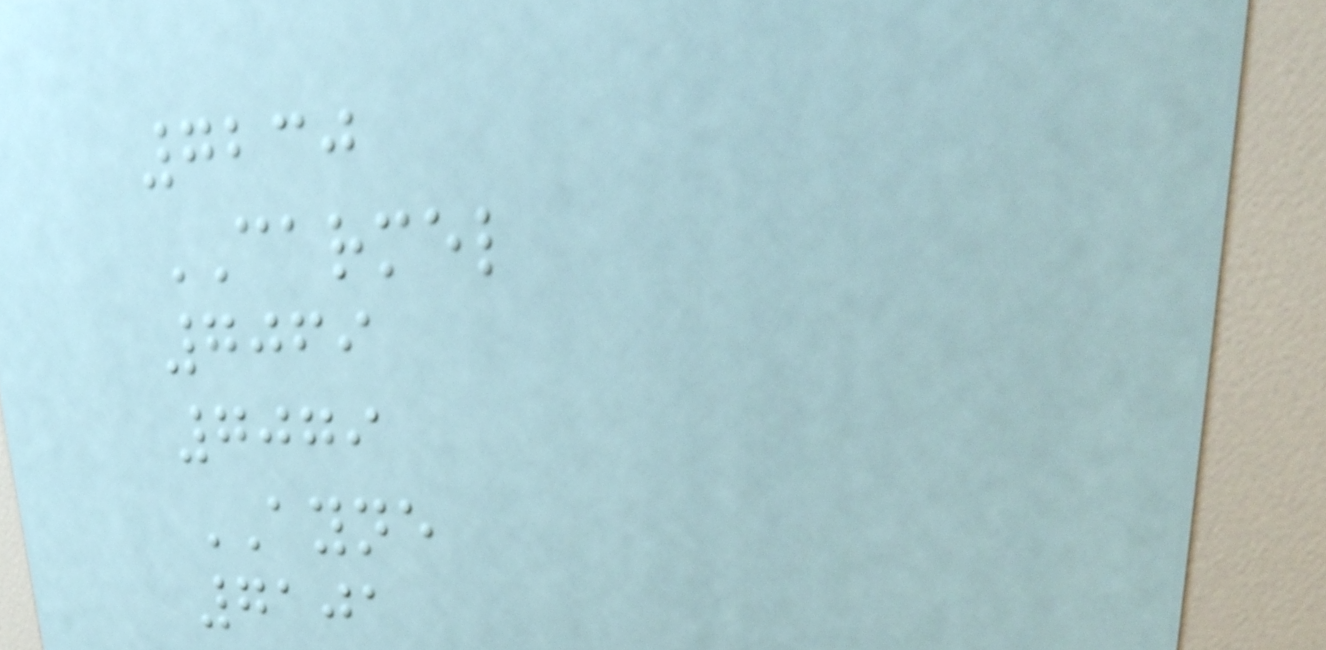7230
CARMEL
7069
7079
AYNE
7101
